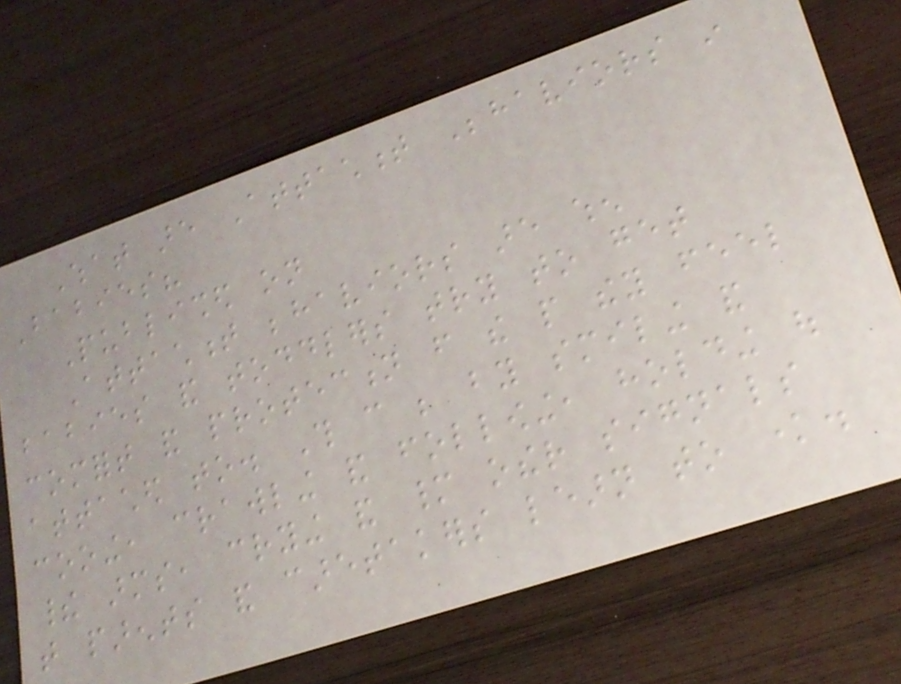What are Attachment Behaviors in
Babies?
Published on
Attachment behaviors are when
babies and toddlers try to get
comfort and protection from the people they feel
attached to. This can be by smiling and
cooing, crawling and following, holding out
their arms, crying and many other signals
that parents and caretakers learn to know.
